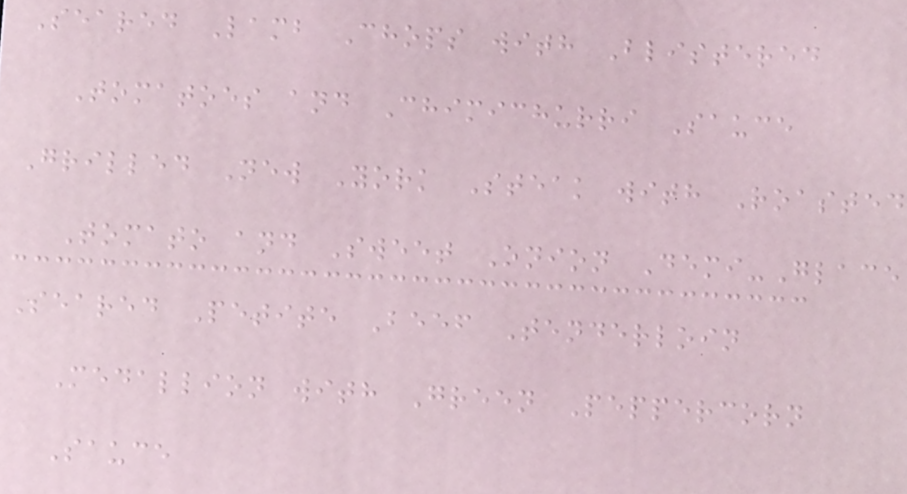Seared Lamb Chops with Blistered
Tomatoes and Chimichurri Sauce
Grilled New York Steak with Roasted
Tomato and Sweet Onion Demi-Glace
Seared Petite Beef Tenderloin
Medallion with Green Peppercorn
Sauce
